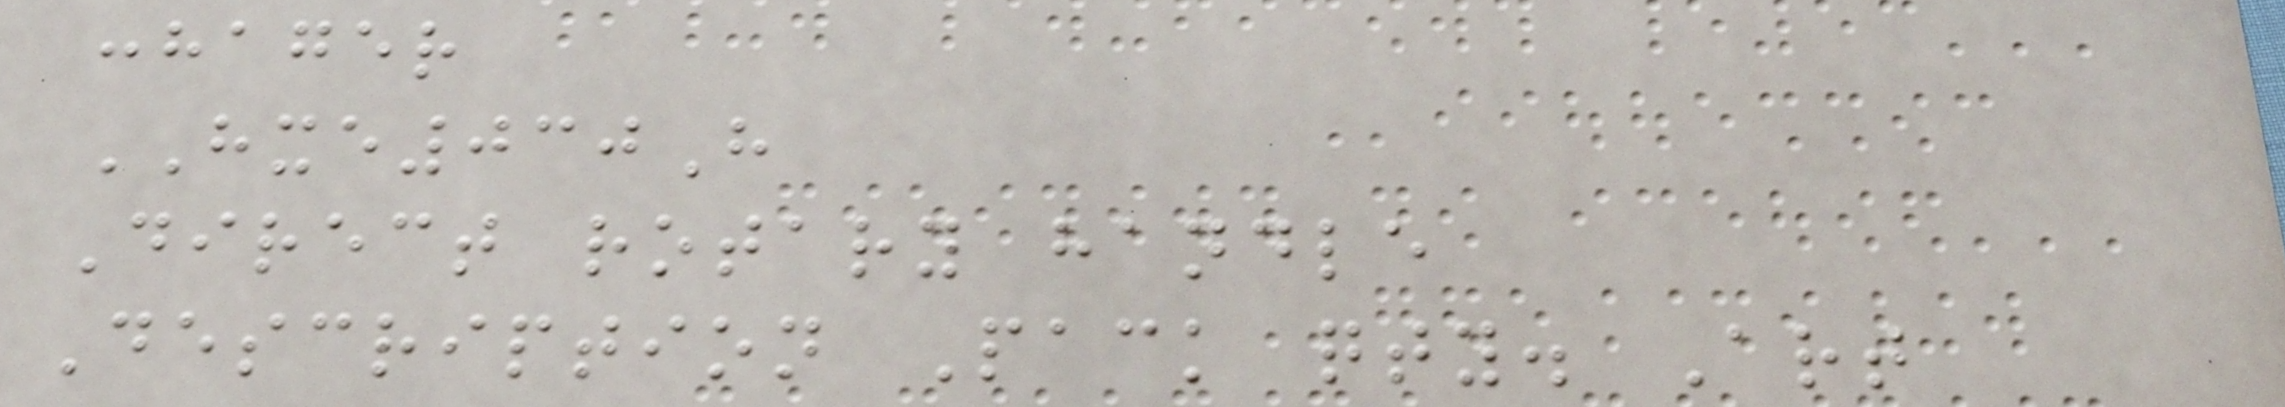:hager
HXE030H
Direct rotary handle
Description Pack qty. Art
